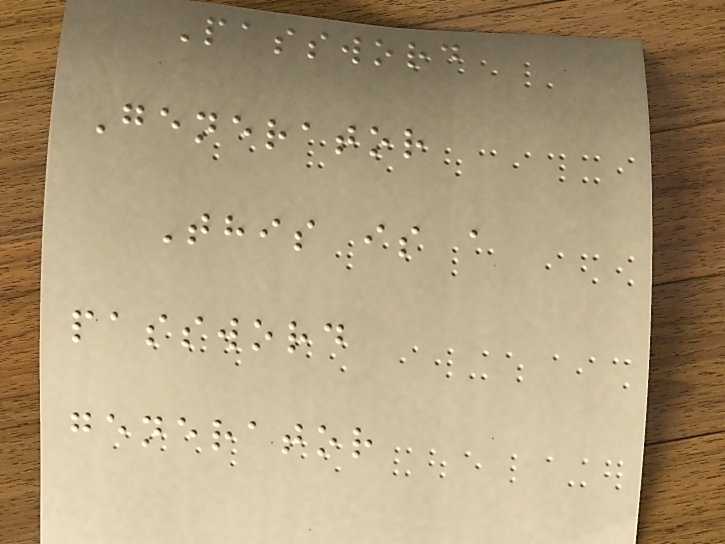Password
Generator
This is a
password
generator
